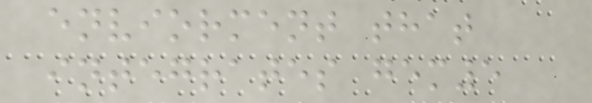enviorment that
integrates gem5
